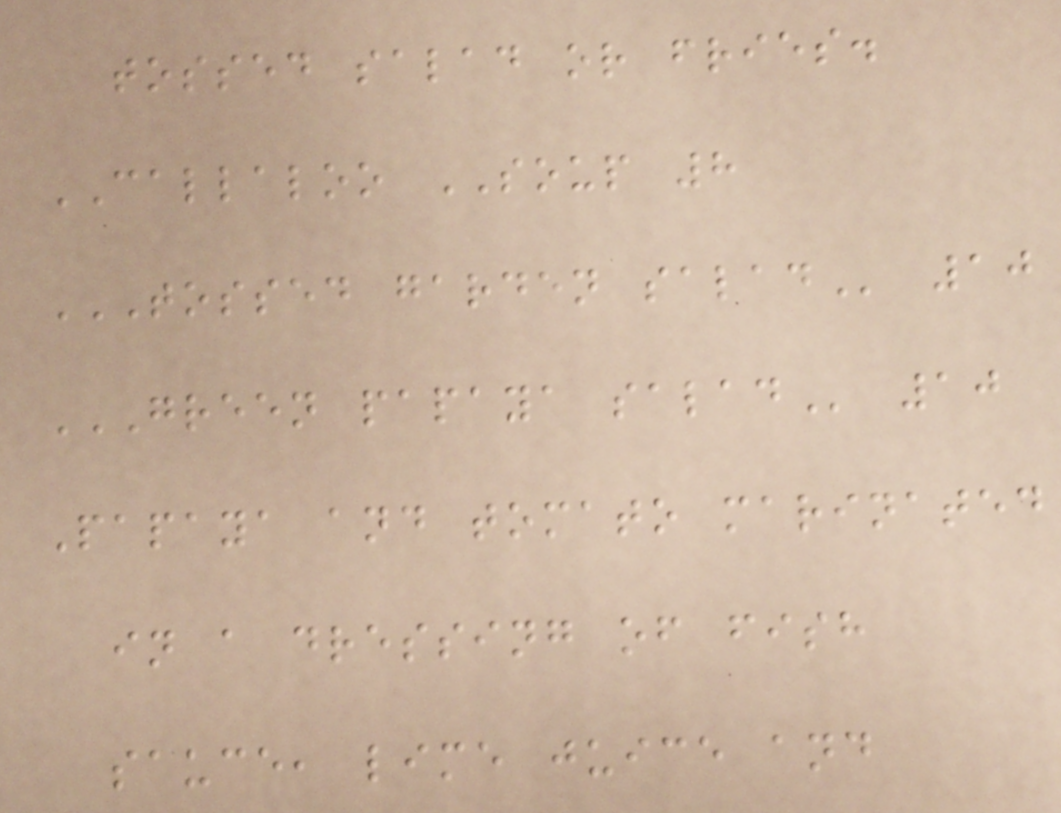tossed salad or fries.
CALLALOO SOUP 8
TOSSED GARDEN SALAD 10
GREEN PAPAYA SALAD 10
Papaya and tomato marinated
in a dressing of fish
sauce, lime juice and
